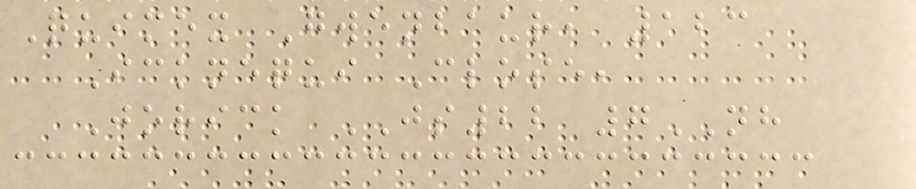Quimex Gwenbaur, 123
Icknequi Close,
Jorick JS22 7NH
